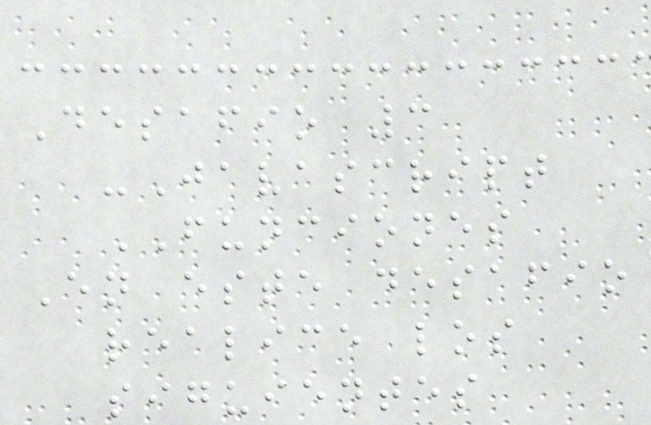Desafio 3
-Javascript
FUNCIONES
En este desafio
realice los
siguientes
